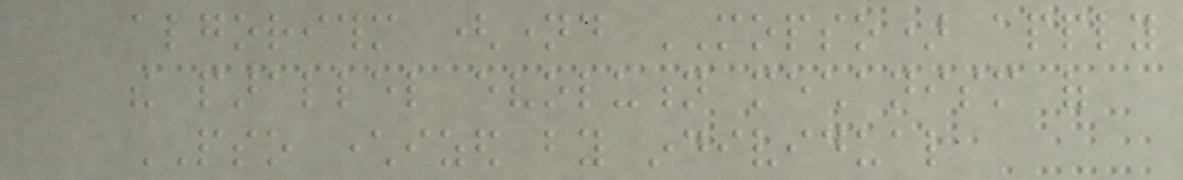algorithm (named MOPSO) apply
the parallel evolution mechanism of
PSO characterized by individual
